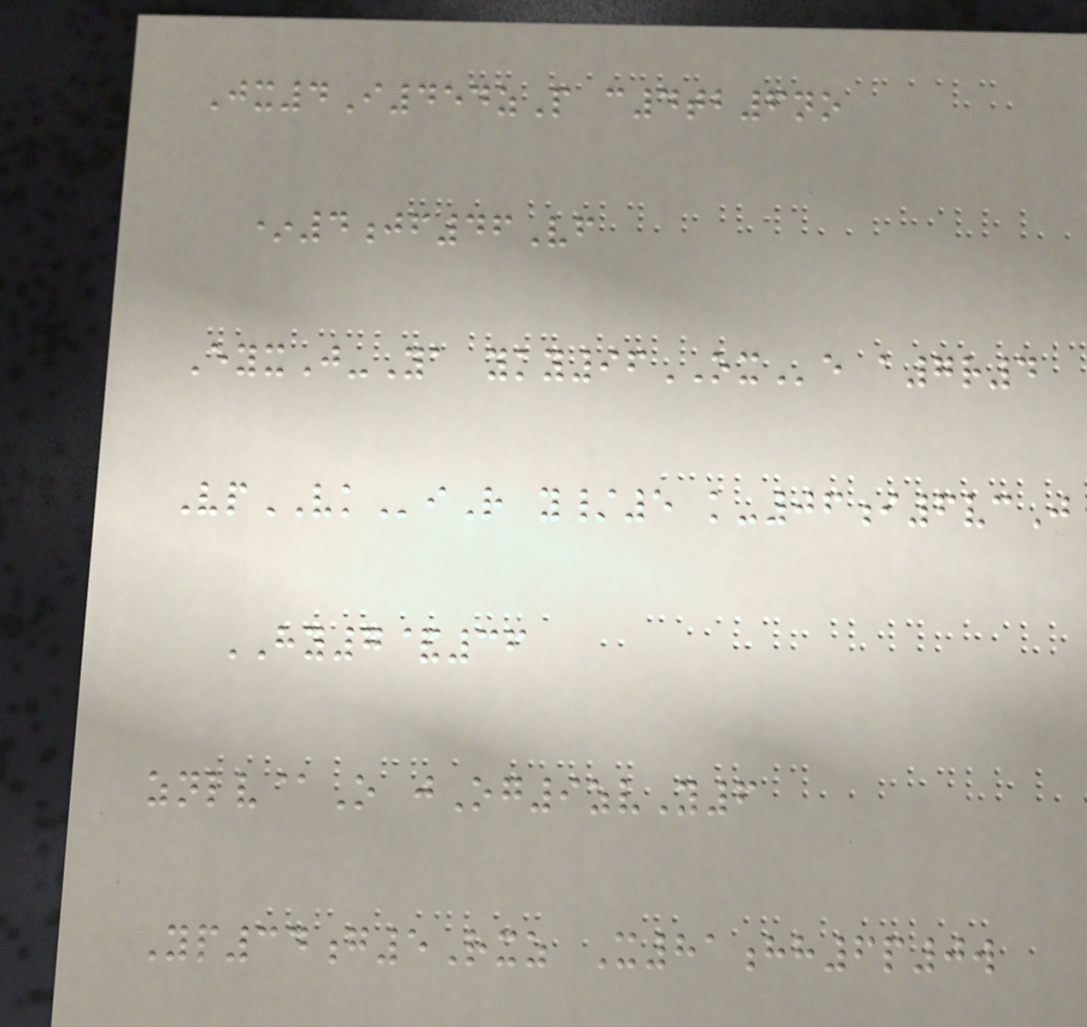Jx4I454zP c4tb6no
*4jf46Vf
EyxJ-Ya yky96OXe a7r4
VpVKiR y/5 k-06i6vcJ
HY7&36
znlv@O jOg9zvY6
Yp34g5Rxz X81hh6p0w
